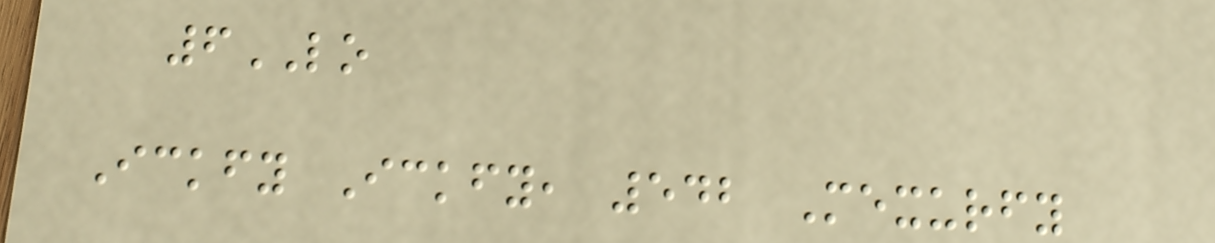6LO
Ickfy Ickfy, 542 Mexurfy
